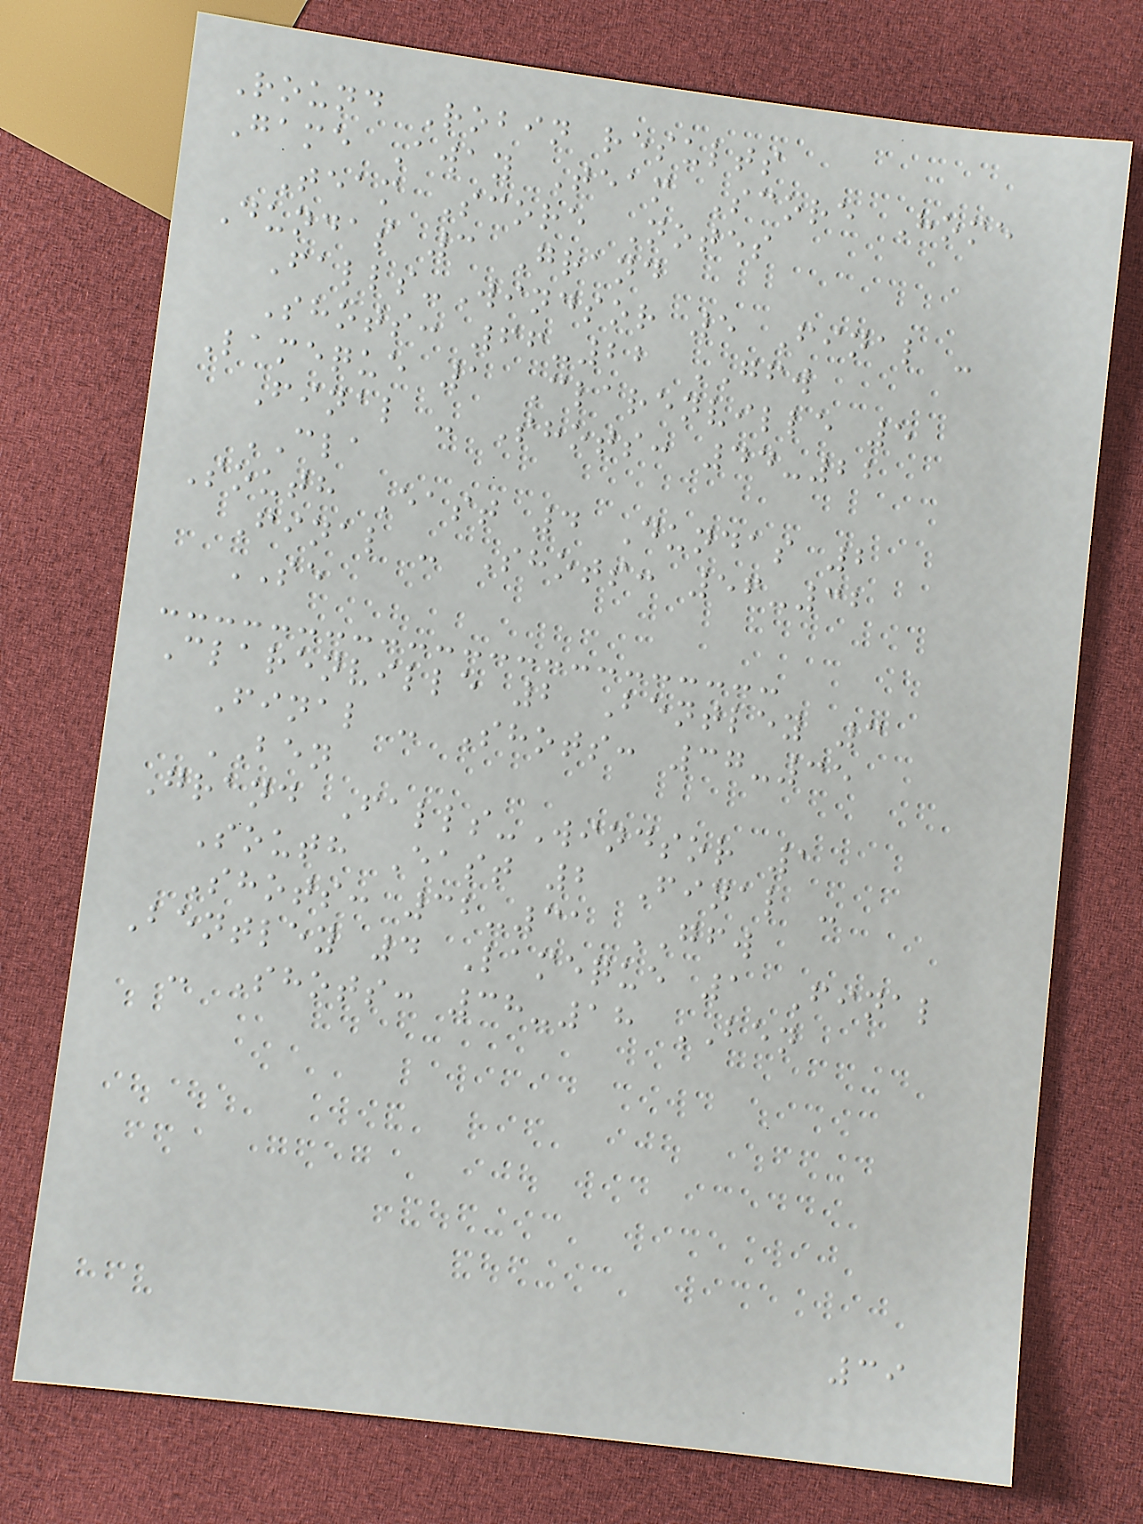Round Robin results
Game Away Team Score Home
Team Score Notes
Dundas 3 Grand
Falls-Windsor 5 Final -
Shots: 66-22 GFW
Lameque 1 Clarenville 5
Final - Shots: 44-22
CLA
South East 4 Dundas 2
Final - Shots: 56-32
SE
Clarenville 2 Bentley 3
Final - Shots: 37-35
BEN
Grand Falls-Windsor 1
South East 2 Final -
Shots: 32-31 GFW
Bentley 4 Lameque 1 Final
- Shots: 38-18 BEN
39
